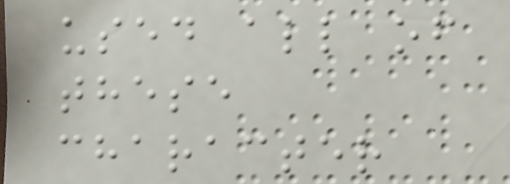used all of
these
character
